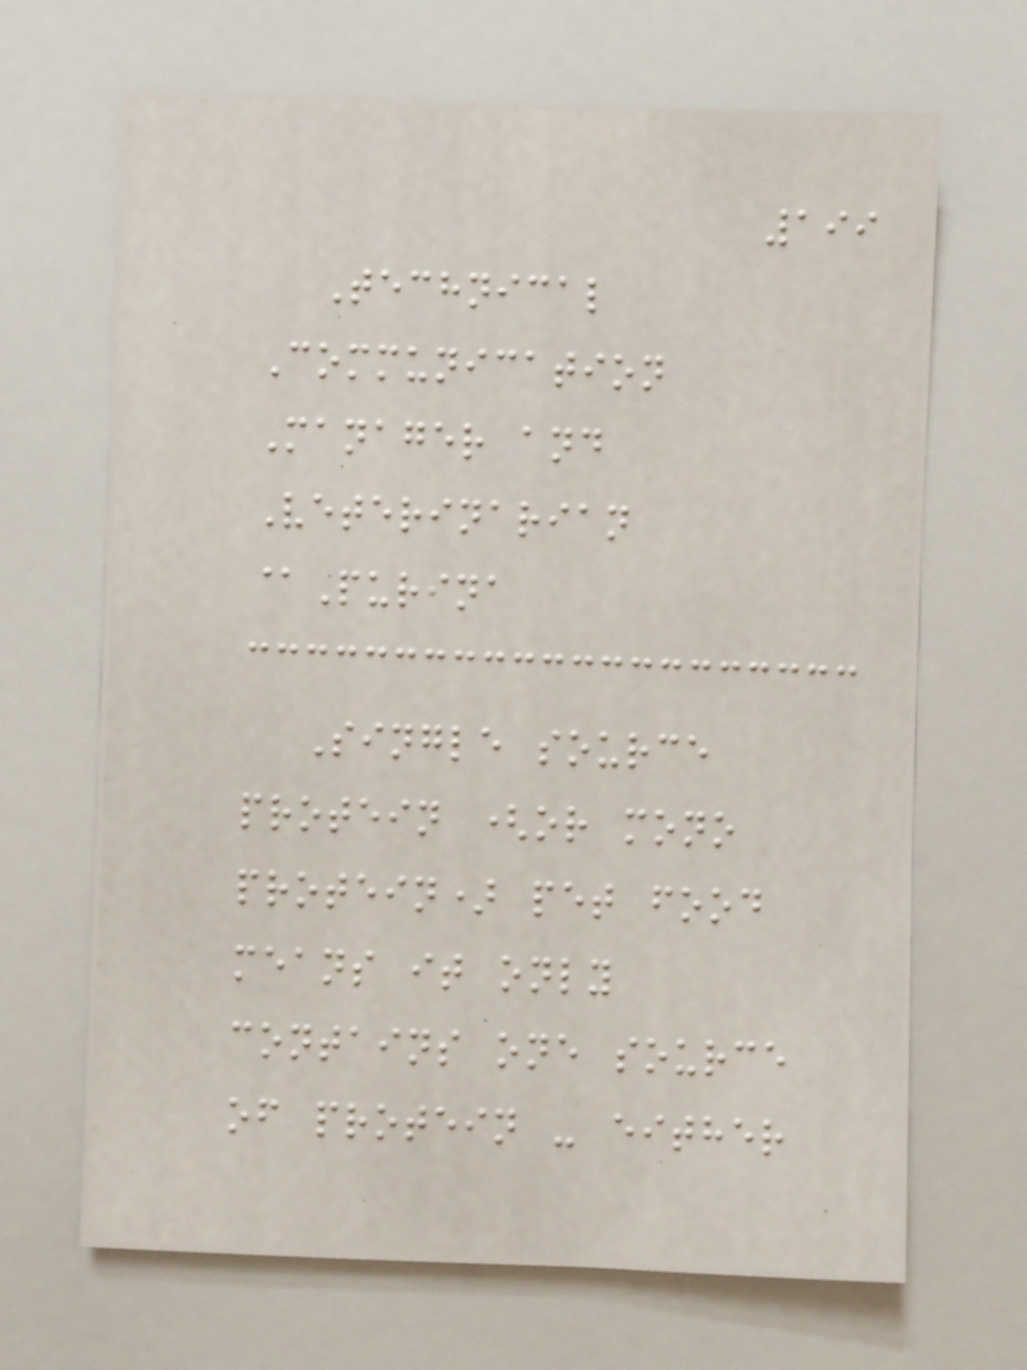199
Technical
Communication
Manager and
Veterinarian
@Purina
Single source
protein (or mono
protein) pet food
means it only
contains one source
of protein - either
